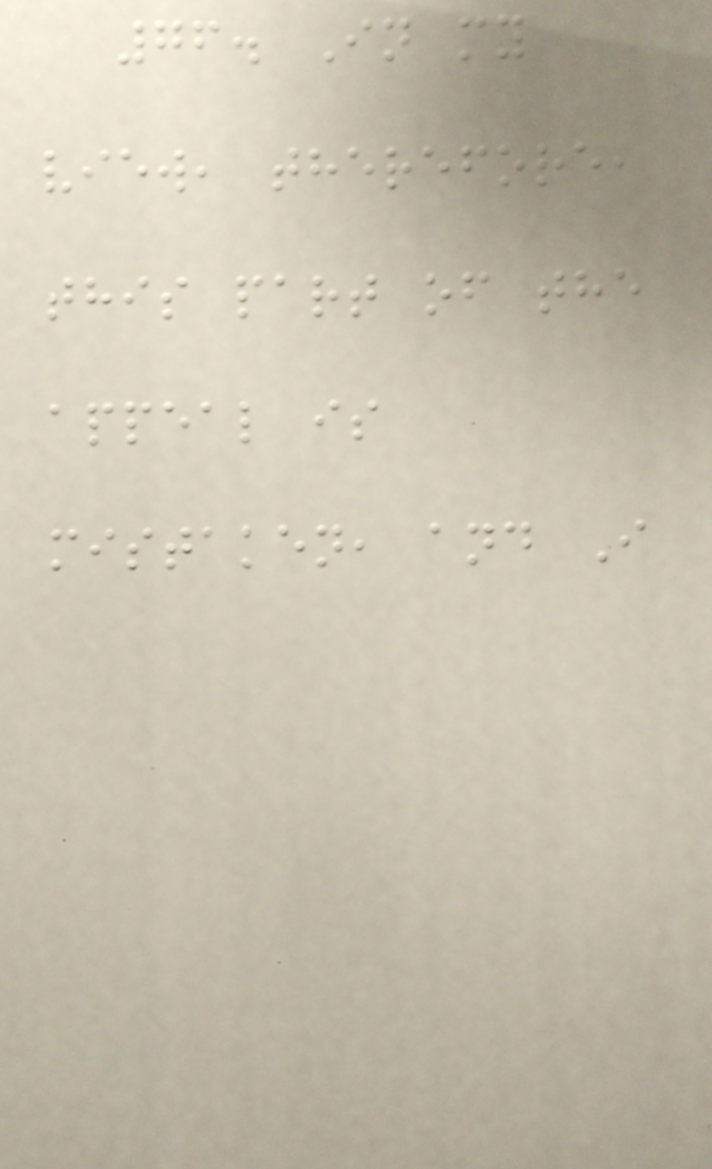76. In my
view, therefore,
this part of the
appeal is
mistaken, and I
